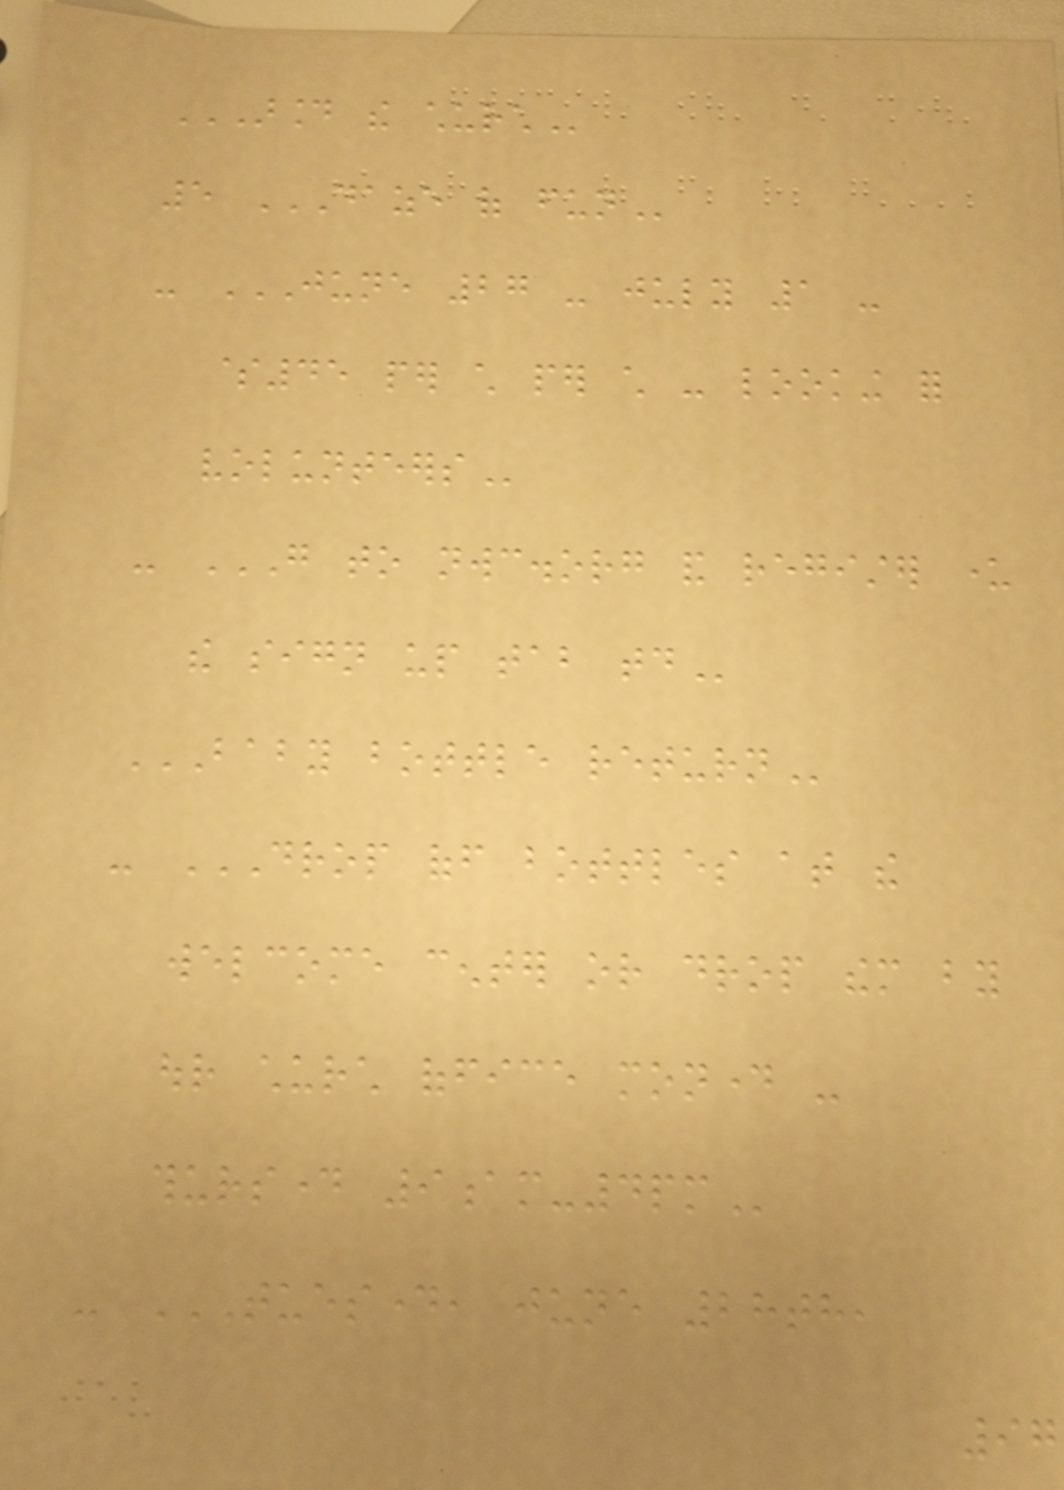AROUND THE CHURCH
5 DAZE OF FUN
- JUNE 27 - JULY 1 -
$45 PER CHILD PER CHILD - LOOKING FOR
VOLUNTEERS
- GO TO NWC.ORG AND REGISTER UNDER
THE SIGN UP TAB TODAY
BABY BOTTLE RETURN
- DROP OFF BOTTLES AT THE
WELCOME CENTER OR DROP THEM BY
OUR CHURCH OFFICE MONDAY -
THURSDAY 9AM-4PM
- TUESDAY, JUNE 28TH,
97
